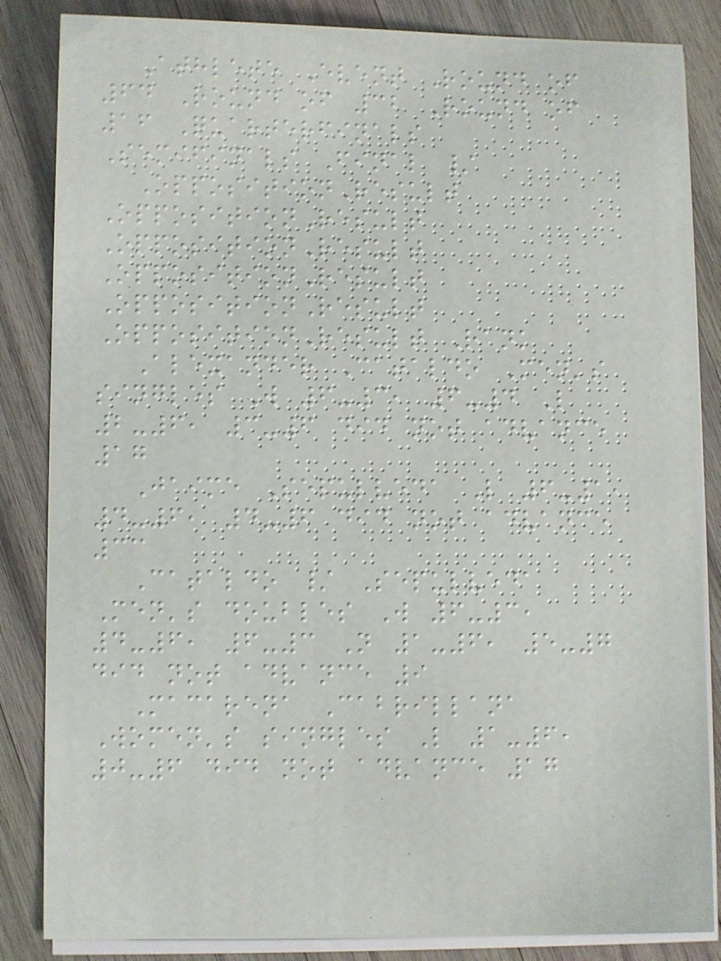Athlete Event Round of
64 Round of 32 Round of
16 Quarterfinals
Semifinals Final /
OppositionResult
OppositionResult
OppositionResult
OppositionResult
OppositionResult
OppositionResult Rank
Alexander Cataldo Men's
singles W 6-3, 6-4 L
2-6, 3-6 did not advance
17
Jaime Sepulveda L 6-1,
4-6, 4-6 did not advance
33
Cataldo / Sepulveda
Men's doubles W 6-3,
4-6, 6-3 N 1-6, 5-7
did not advance 9
Macarena Cabrillana
Women's singles L 1-6,
0-6 did not advance 17
